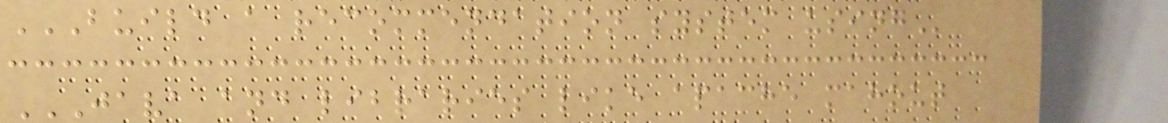BUILD A RECOMMENDATION SYSTEM USING
JAVA AND LIBRARIES LIKE APACHE MAHOUT
